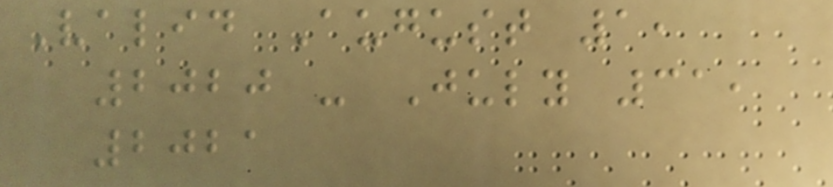Valid August 1,
2020 - July 31,
2021
